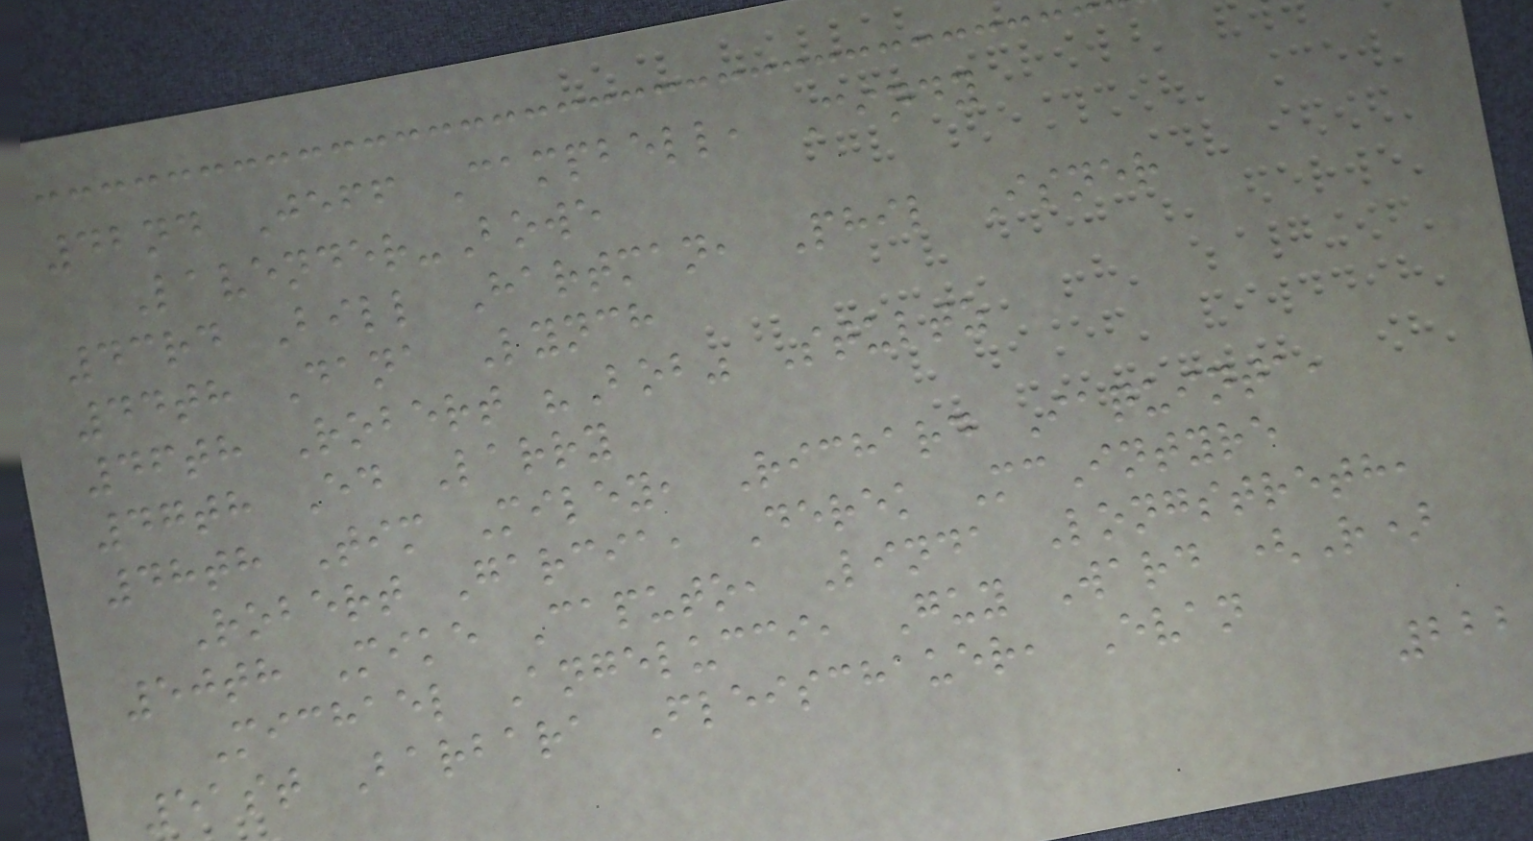42nd Jeff Campbell, Cindy
Lavender-Bowe
43rd Bill Hartman, Phil Isner
44th Dana Lynch
46th Robert "Bob" Stultz
47th Ed Larry
48th Tim Miley, Richard Iaquinta,
Robert Garcia, Derek McIntyre
50th Mike Caputo, Linda Longstreth,
Michael Angelucci, Guy Ward (R)
51st Barbara Fleischauer, Evan
222
